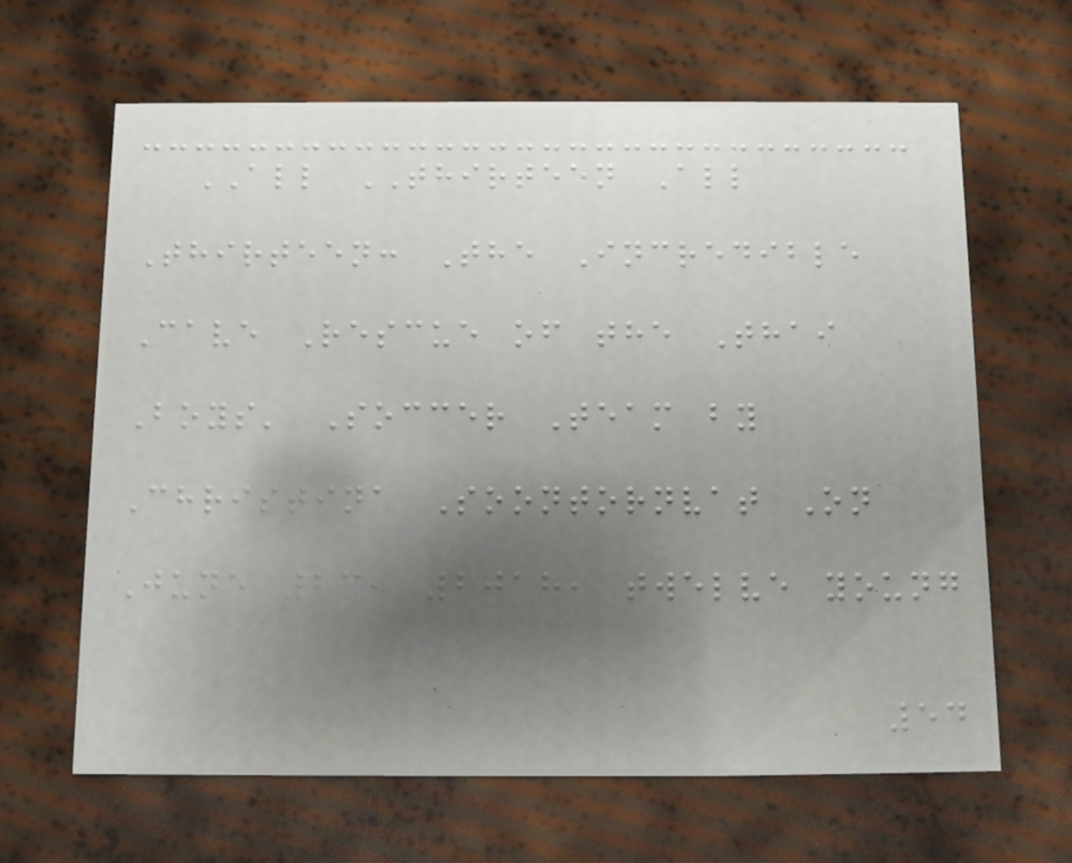ALL THIRTEEN All
Thirteen: The Incredible
Cave Rescue of the Thai
Boys' Soccer Team by
Christina Soontornvat On
June 23, 2018, twelve young
54
